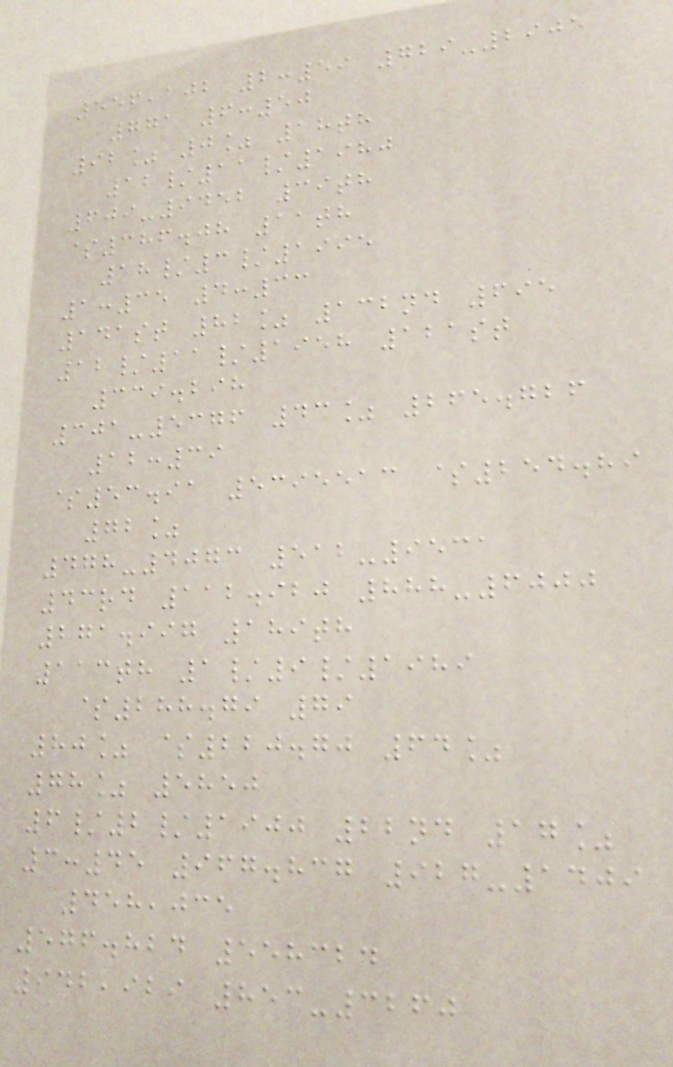556,102 2:59 729-2905
771 6:50
92% 0% 18th
12/11/1980
609-9452 39th
$386.08 11th
18/3/1995
1:35 4:33
141st 82% 132nd 695
12/11/1958 121st
339.298
301-5376 43% 265.726
12:39
$53.91 5395513 $254.89
72%
478-4073 512-9531
43rd 112.920 888-6000
271.997 189th
113th 1/9/1989
$288.79 79
80% $220.70 64%
78% 5850
6/2/1900 22nd 17%
3:45 967.837 927-1409
458,035
576.824 558324
942,929 853-3260
